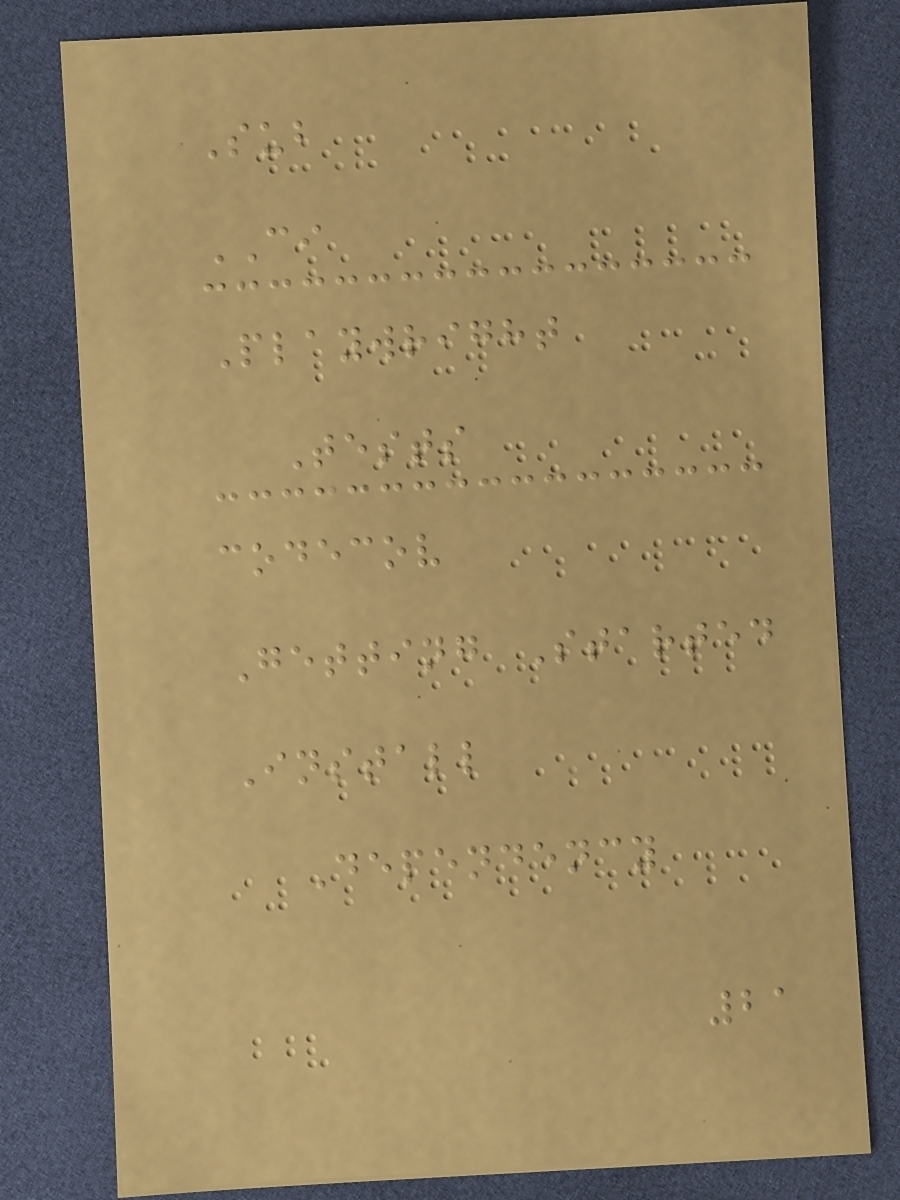Sub
CI
Playwright
Tests
codecov
Getting Started
Install
Dependency
21
